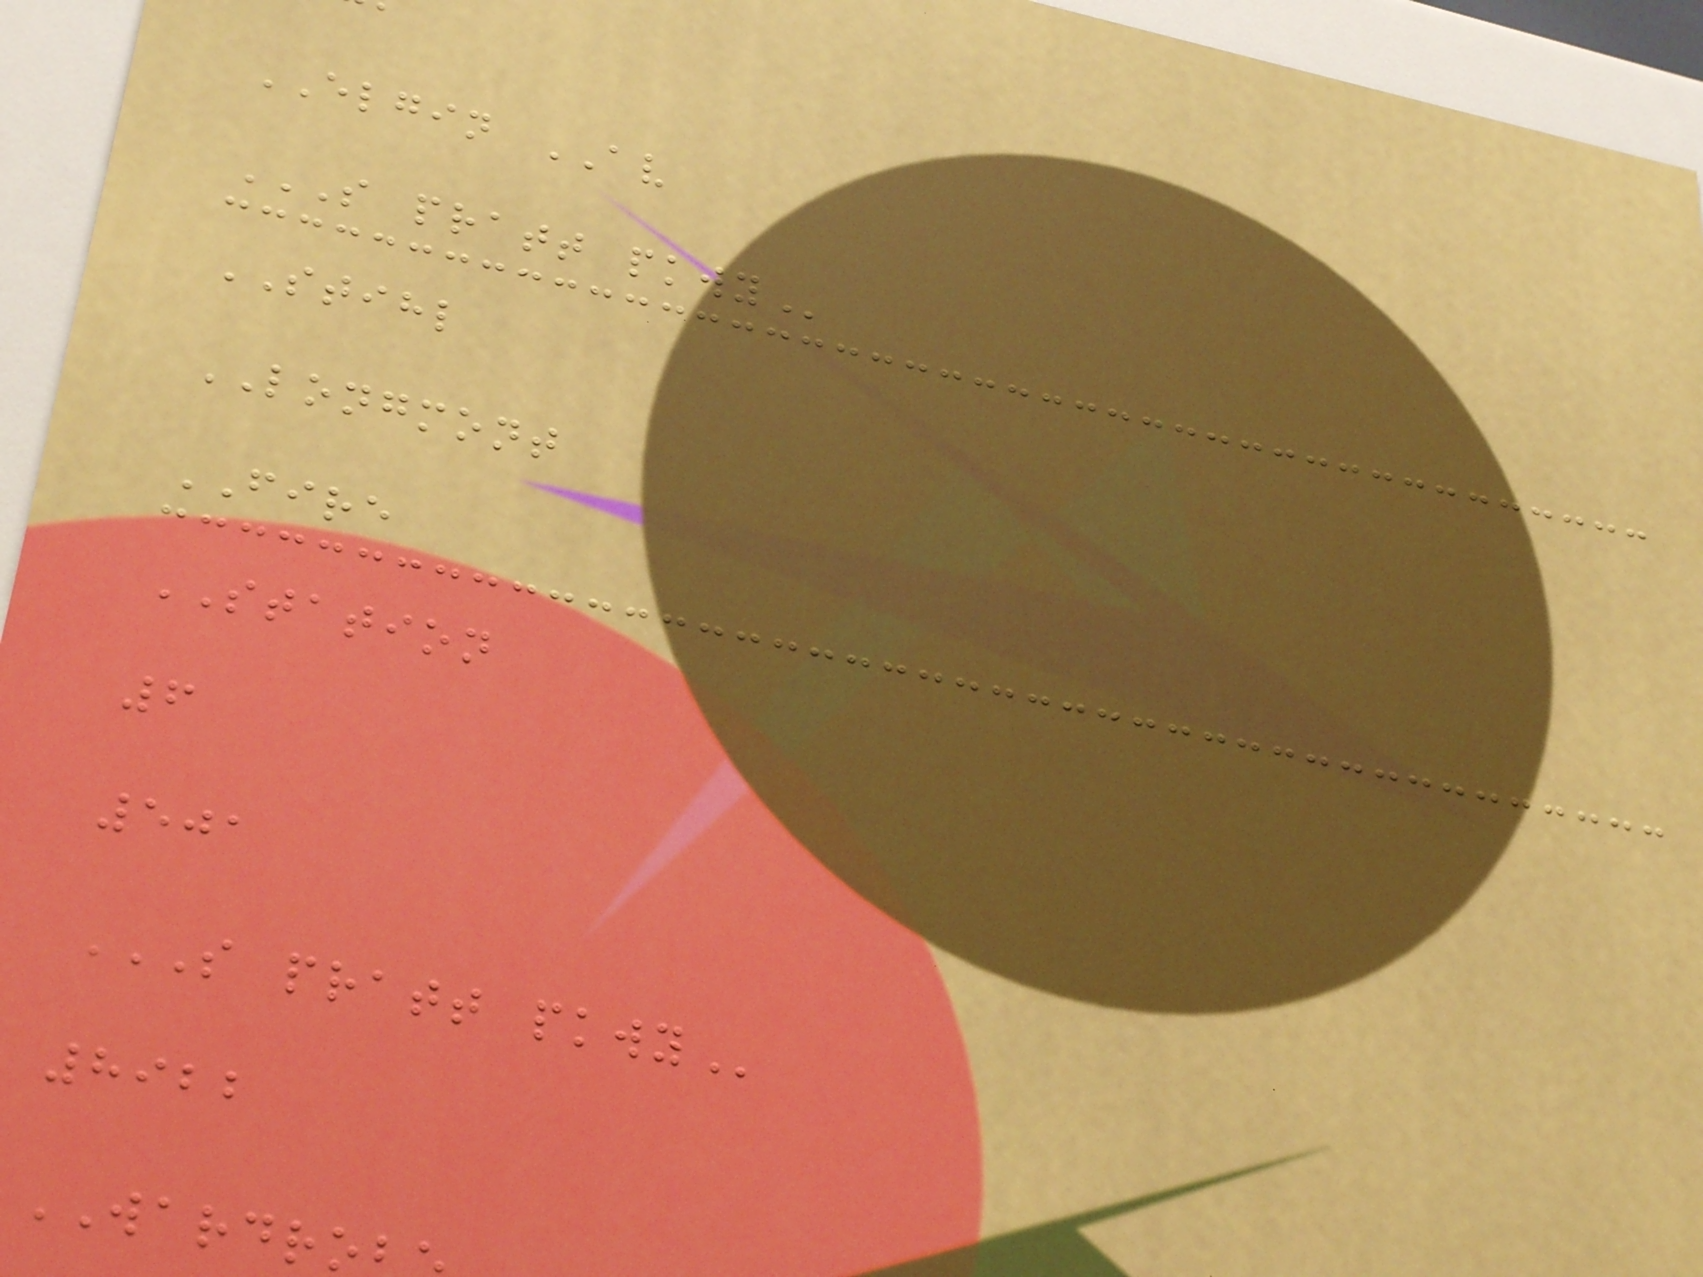ELGIN AV
S PRATT PKWY
STIHL
LONGMONT
FIRE
STATION
6
501
S PRATT PKWY
8922
WARDRO
